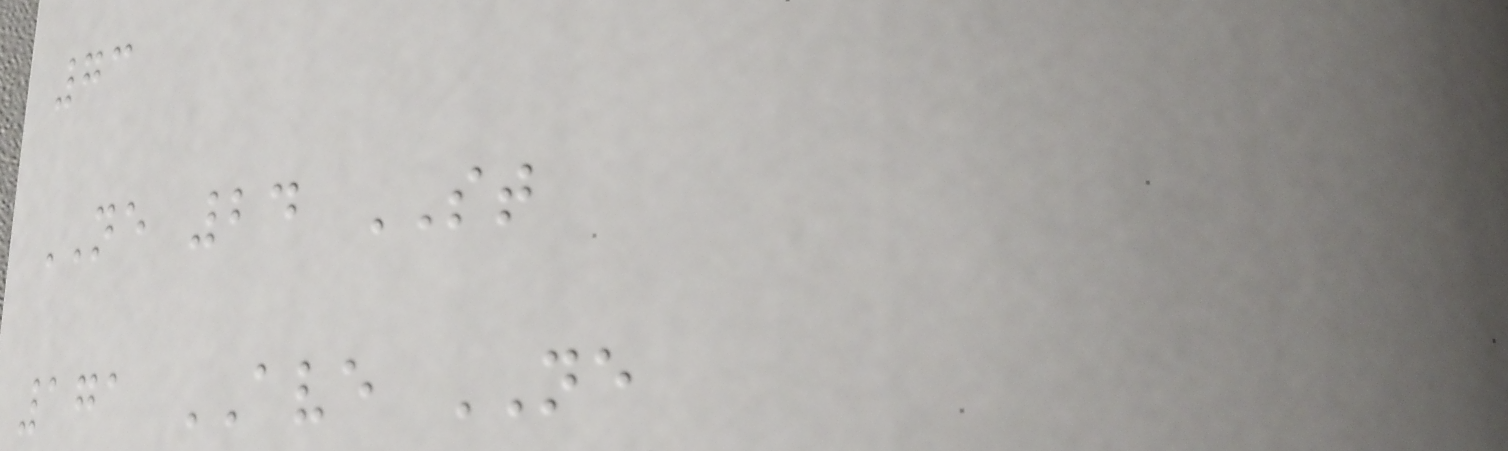73
NE 24 ST
171 AVE NE
